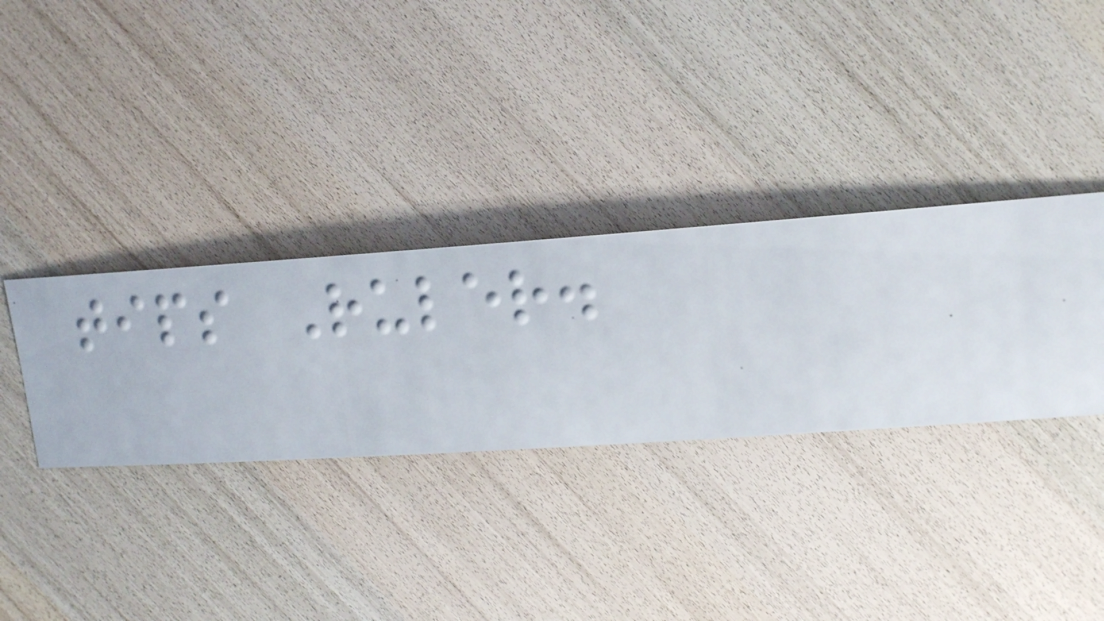tips Ruler.
